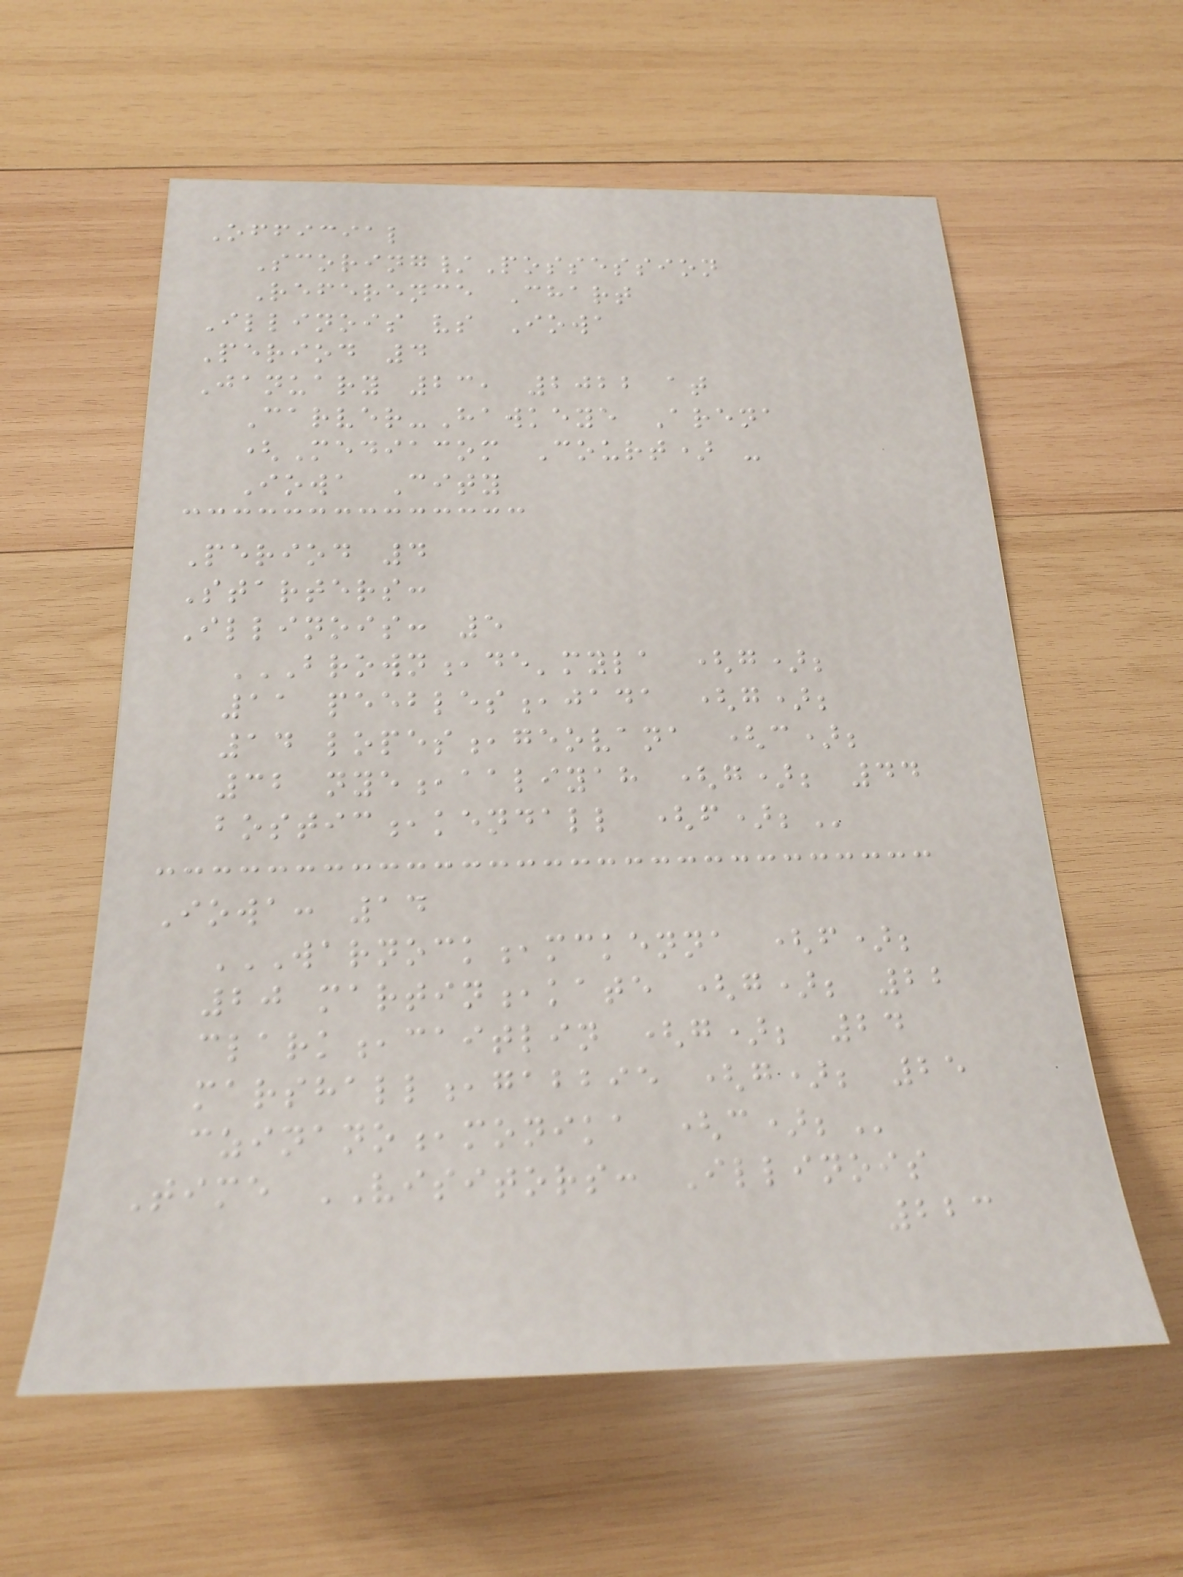Official
Scoring/Possession
Reference Chart
Illinois vs Iowa
Period 4
January 23, 2022 at
Carver-Hawkeye Arena
(Mediacom Court) -
Iowa City
Period 4
Starters:
Illinois: 5
BROWN,DE'MYLA (G);
11 PEEBLES,JADA (G);
14 LOPES,GEOVANA (C);
32 NYE,AALIYAH (G); 44
BOSTIC,KENDALL (F);
Iowa: 14
WARNOCK,MCKENNA (F);
20 MARTIN,KATE (G); 22
CLARK,CAITLIN (G); 24
MARSHALL,GABBIE (G); 25
CZINANO,MONIKA (C);
Time VISITORS: Illinois
223
